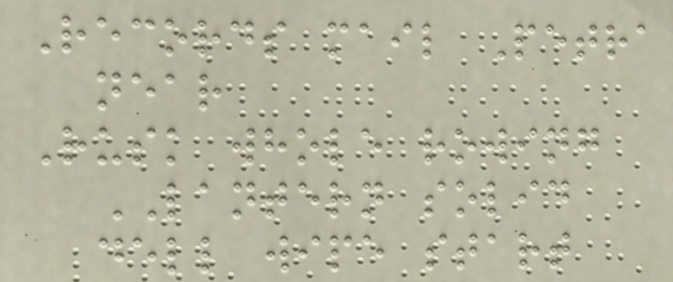Records mail Petra
near
Rusk whole rowing
LANTERN solid
dell wipe start
